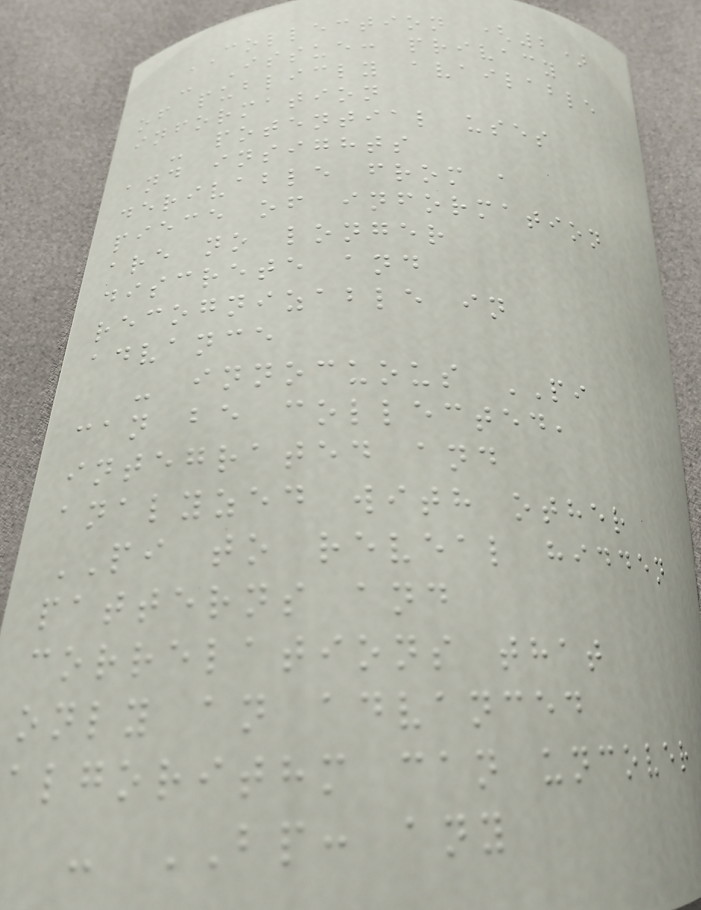COLLECTION (2)
- Issue: privacy
of publicly available
information
- potential uses
and insights
derivable from a
piece of information
are no longer
discrete and
recognizable in
advance
- innocuous PI
can be collected,
integrated and
analyzed with other
PI to reveal hidden
patterns and
correlations that
only an advanced
algorithm can uncover
- BP: any
